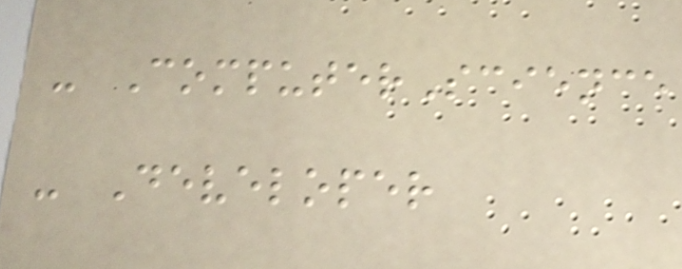- ComputerScience
- Developer
